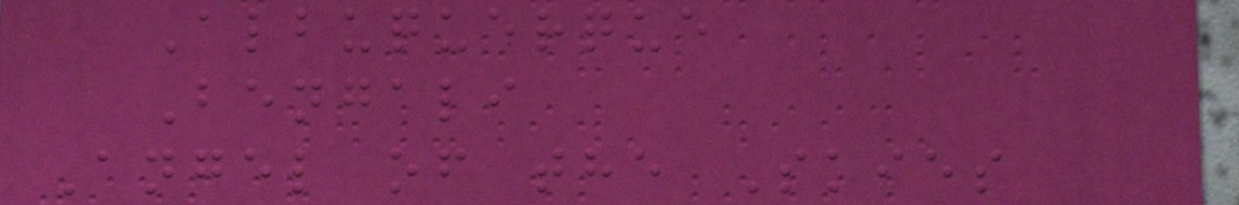Albuquerque
Bengali
Angel of the Skies
